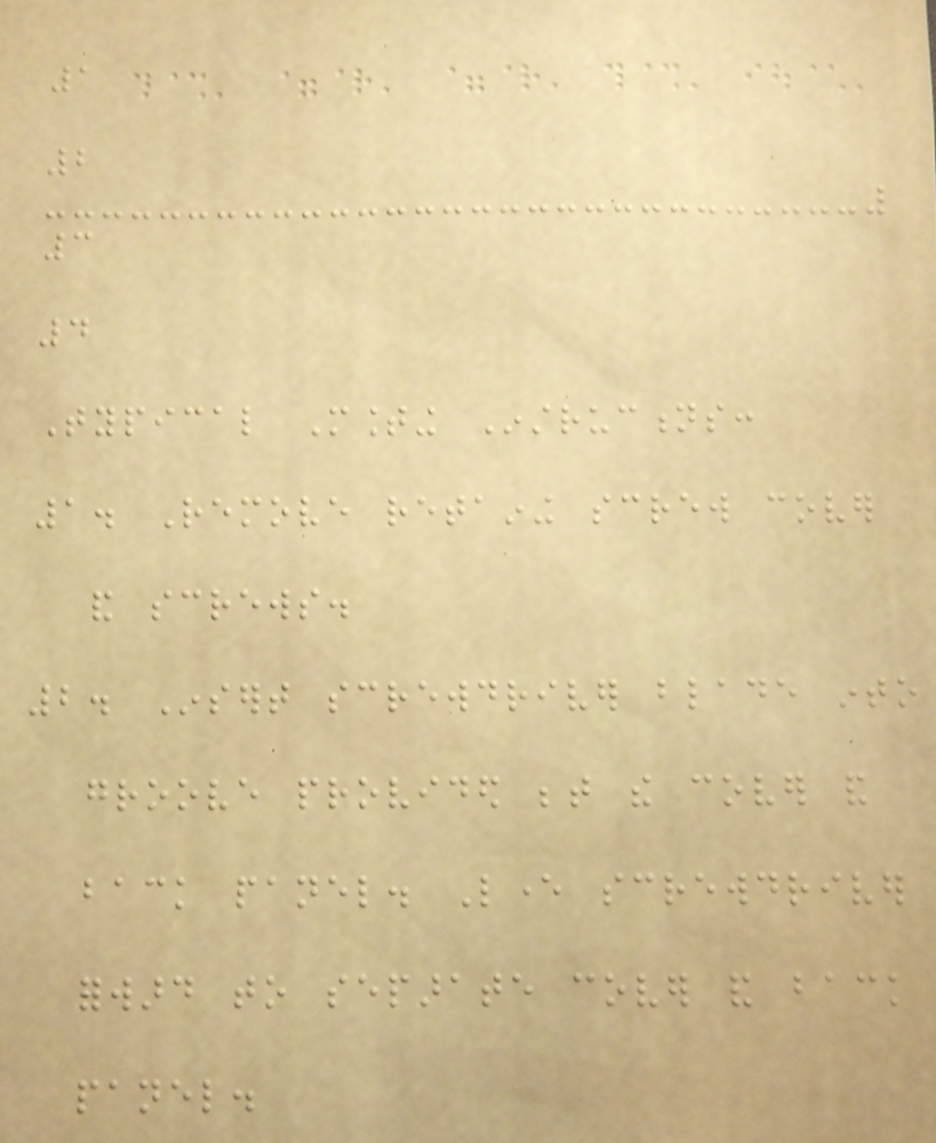1
2
3
4
Typical Mounting Instructions:
1. Remove retaining screw cover
and screws.
2. Insert screwdriver blade into
groove provided between the cover and
back panel. Lever screwdriver
forward to separate cover and back
panel.
